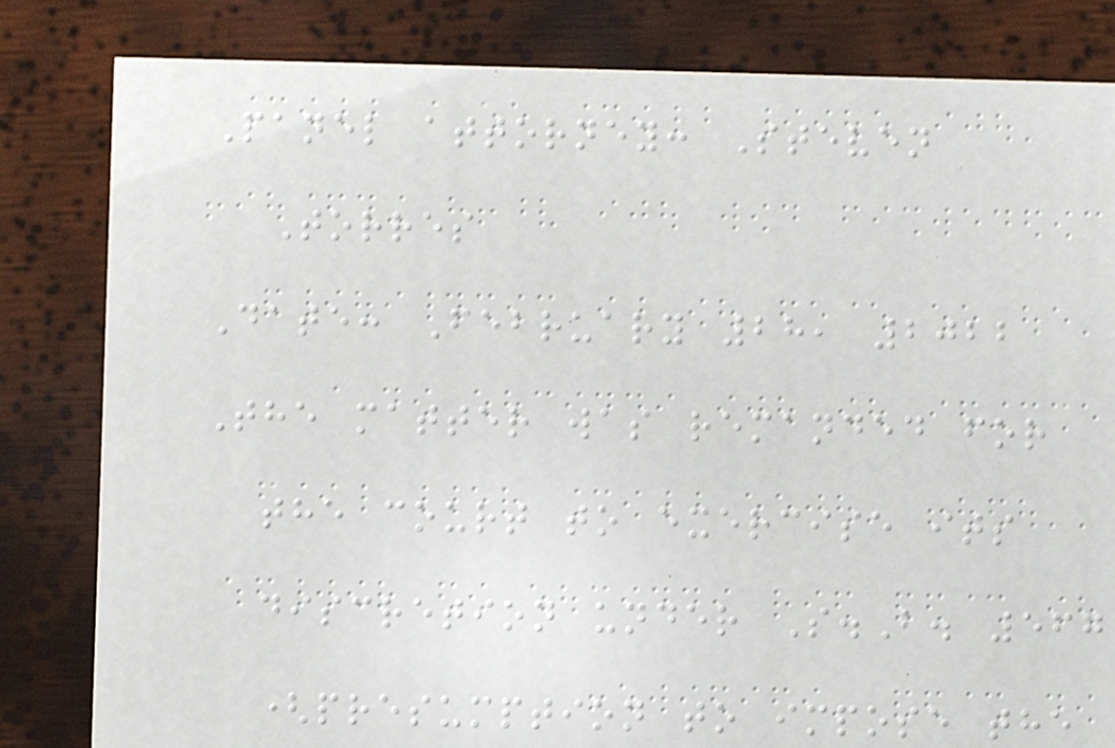Panel attorney: Steven
Torres
Date: February 28, 2022
The matter was remanded for
the court to exercise its
discretion under S.B. 567
(presumption to impose the
